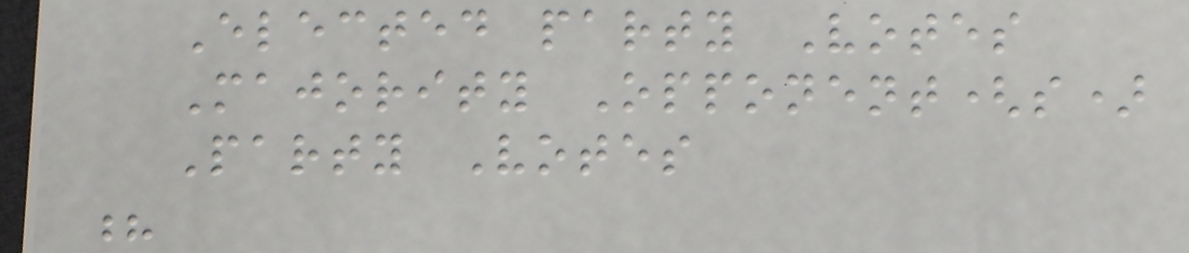Elected party Votes
Majority Opponent(s)
Party Votes
?
